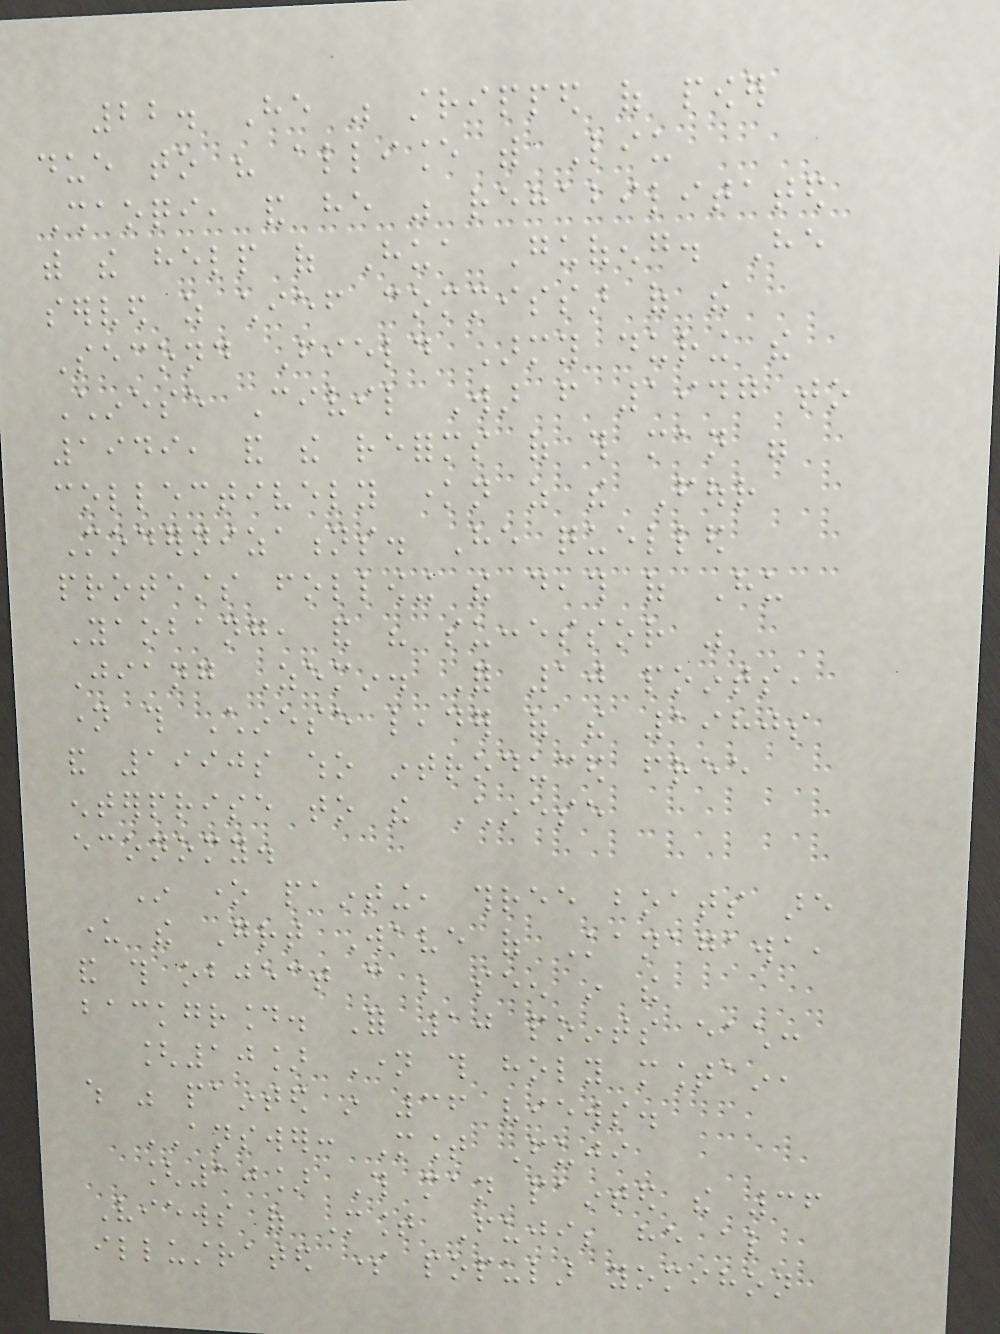22. He was stripped of power
due to his alliance with Liu
Shaoqi, and he was rehabilitated
with the help of Hua Guofeng. He
served as chief commissar of the
Second Field Army during the
Chinese Civil War from 1947 to
1949, and the reforms of this man were
collectively known as the Four
Modernizations. He quelled
protests following the death of Hu
Yaobang, and his successor was
Jiang Zemin. For 10 points,
name this Chinese leader of the 1980s
and 1990s who introduced free
enterprise to the Chinese
economy.
In one painting, three boats are
under the Great Wave of Kanagawa,
and this object can be seen in the
background. For 10 points each:
[10] Name this holy mountain,
which was painted in 36 views.
ANSWER: Mount Fuji
[10] This man painted the 36
Views of Mount Fuji; he also
illustrated some popular yomihon
